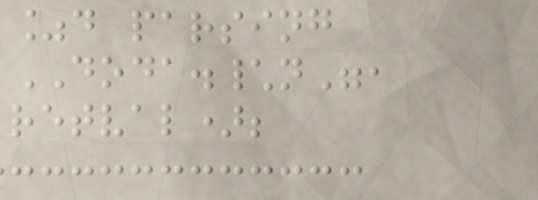%d parsing
DODA.\n",
retval);
